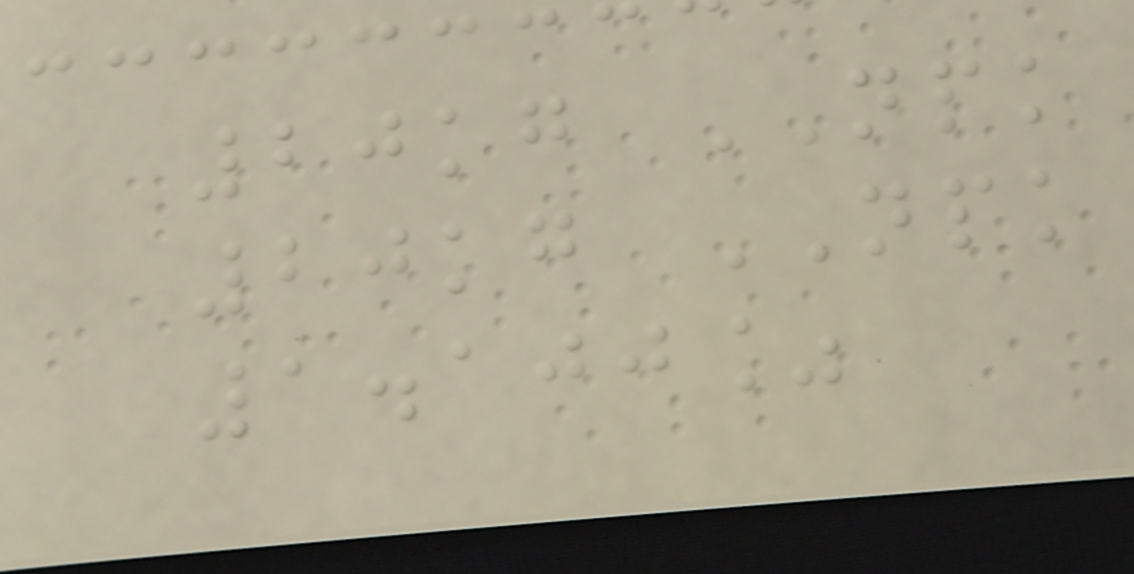20kg NPK
20kg NPK
1.100%
